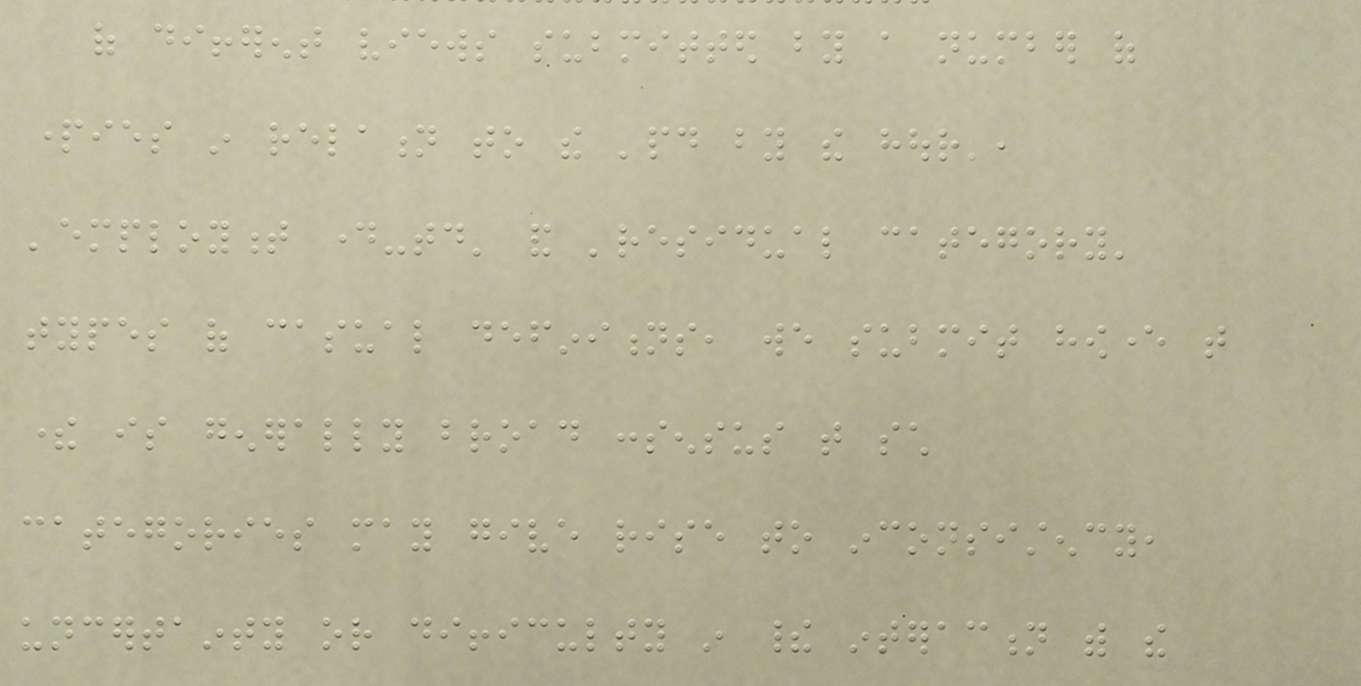of different views submitted by a number of
parties in relation to the 'paid by the hour',
'employment day-today' and 'residual category'
types of casual definitions, we submit however that
there is generally broad consensus that such
categories may give rise to inconsistency,
uncertainty or difficulty in their interaction with the
